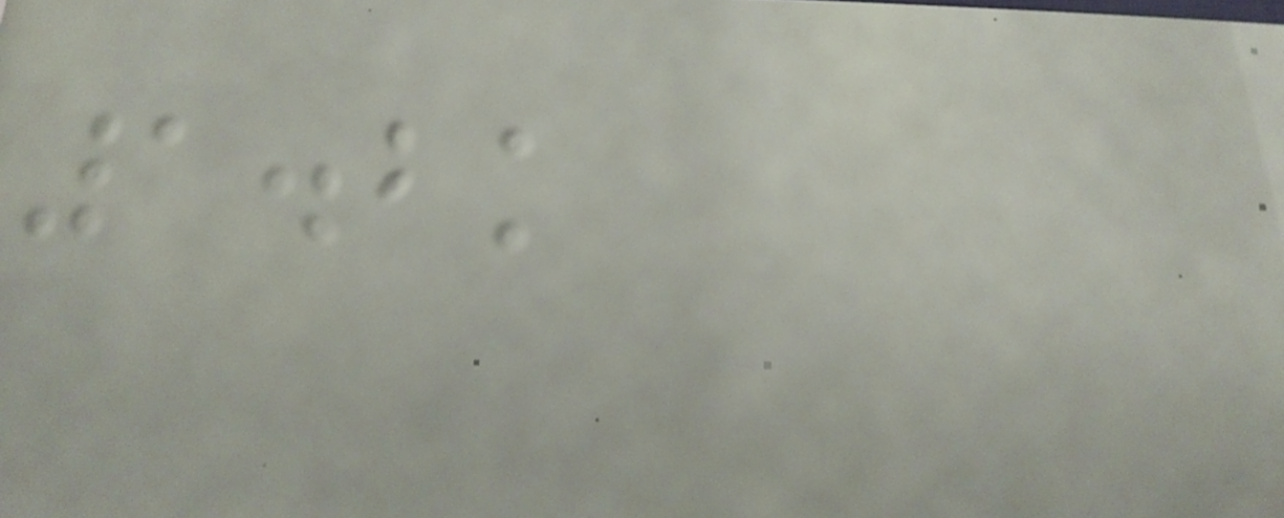1.2k
